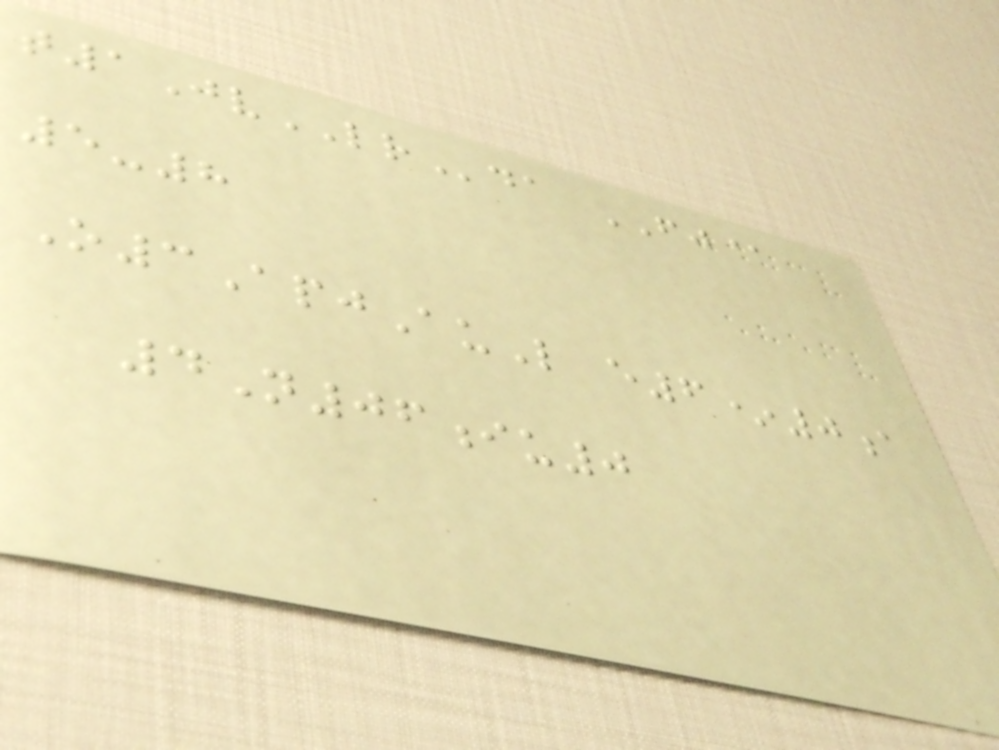t1JvLRda FJ@
5-8
O3ApjAuL e6*0a
4N06iu0
